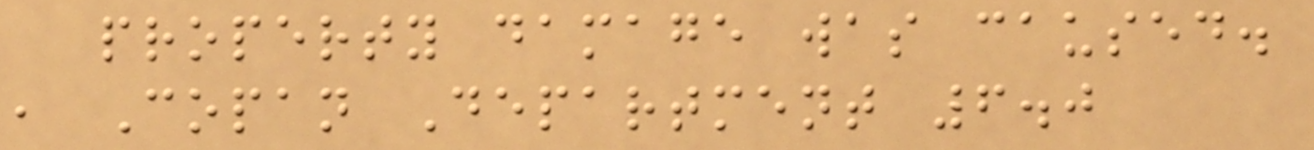property damage was caused.
, Copan Department 6.0
